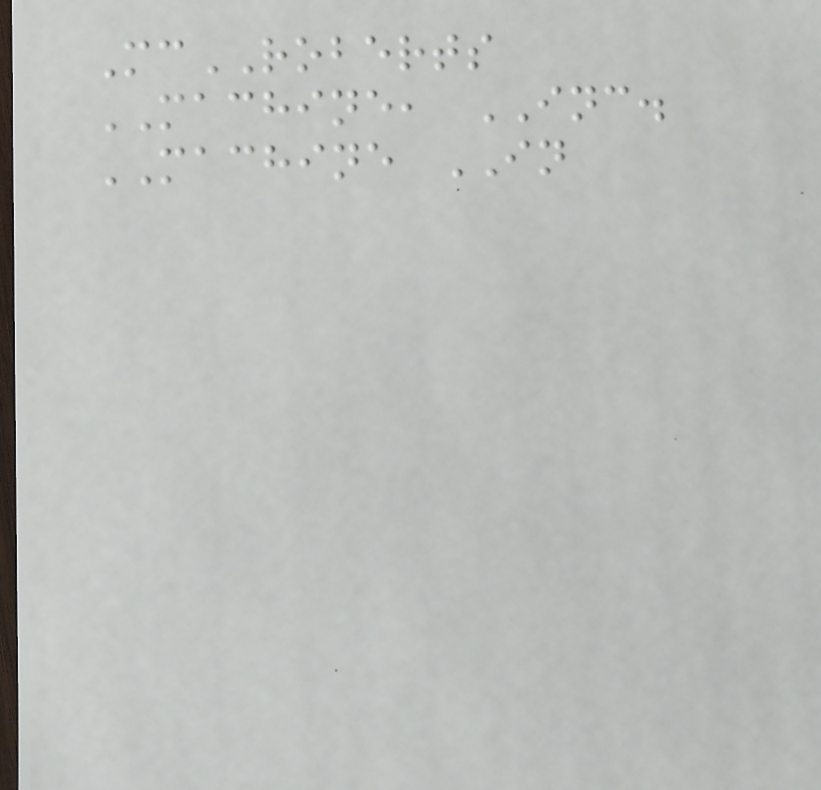McROBERTS
MACHINE, INC.
MACHINE IN
